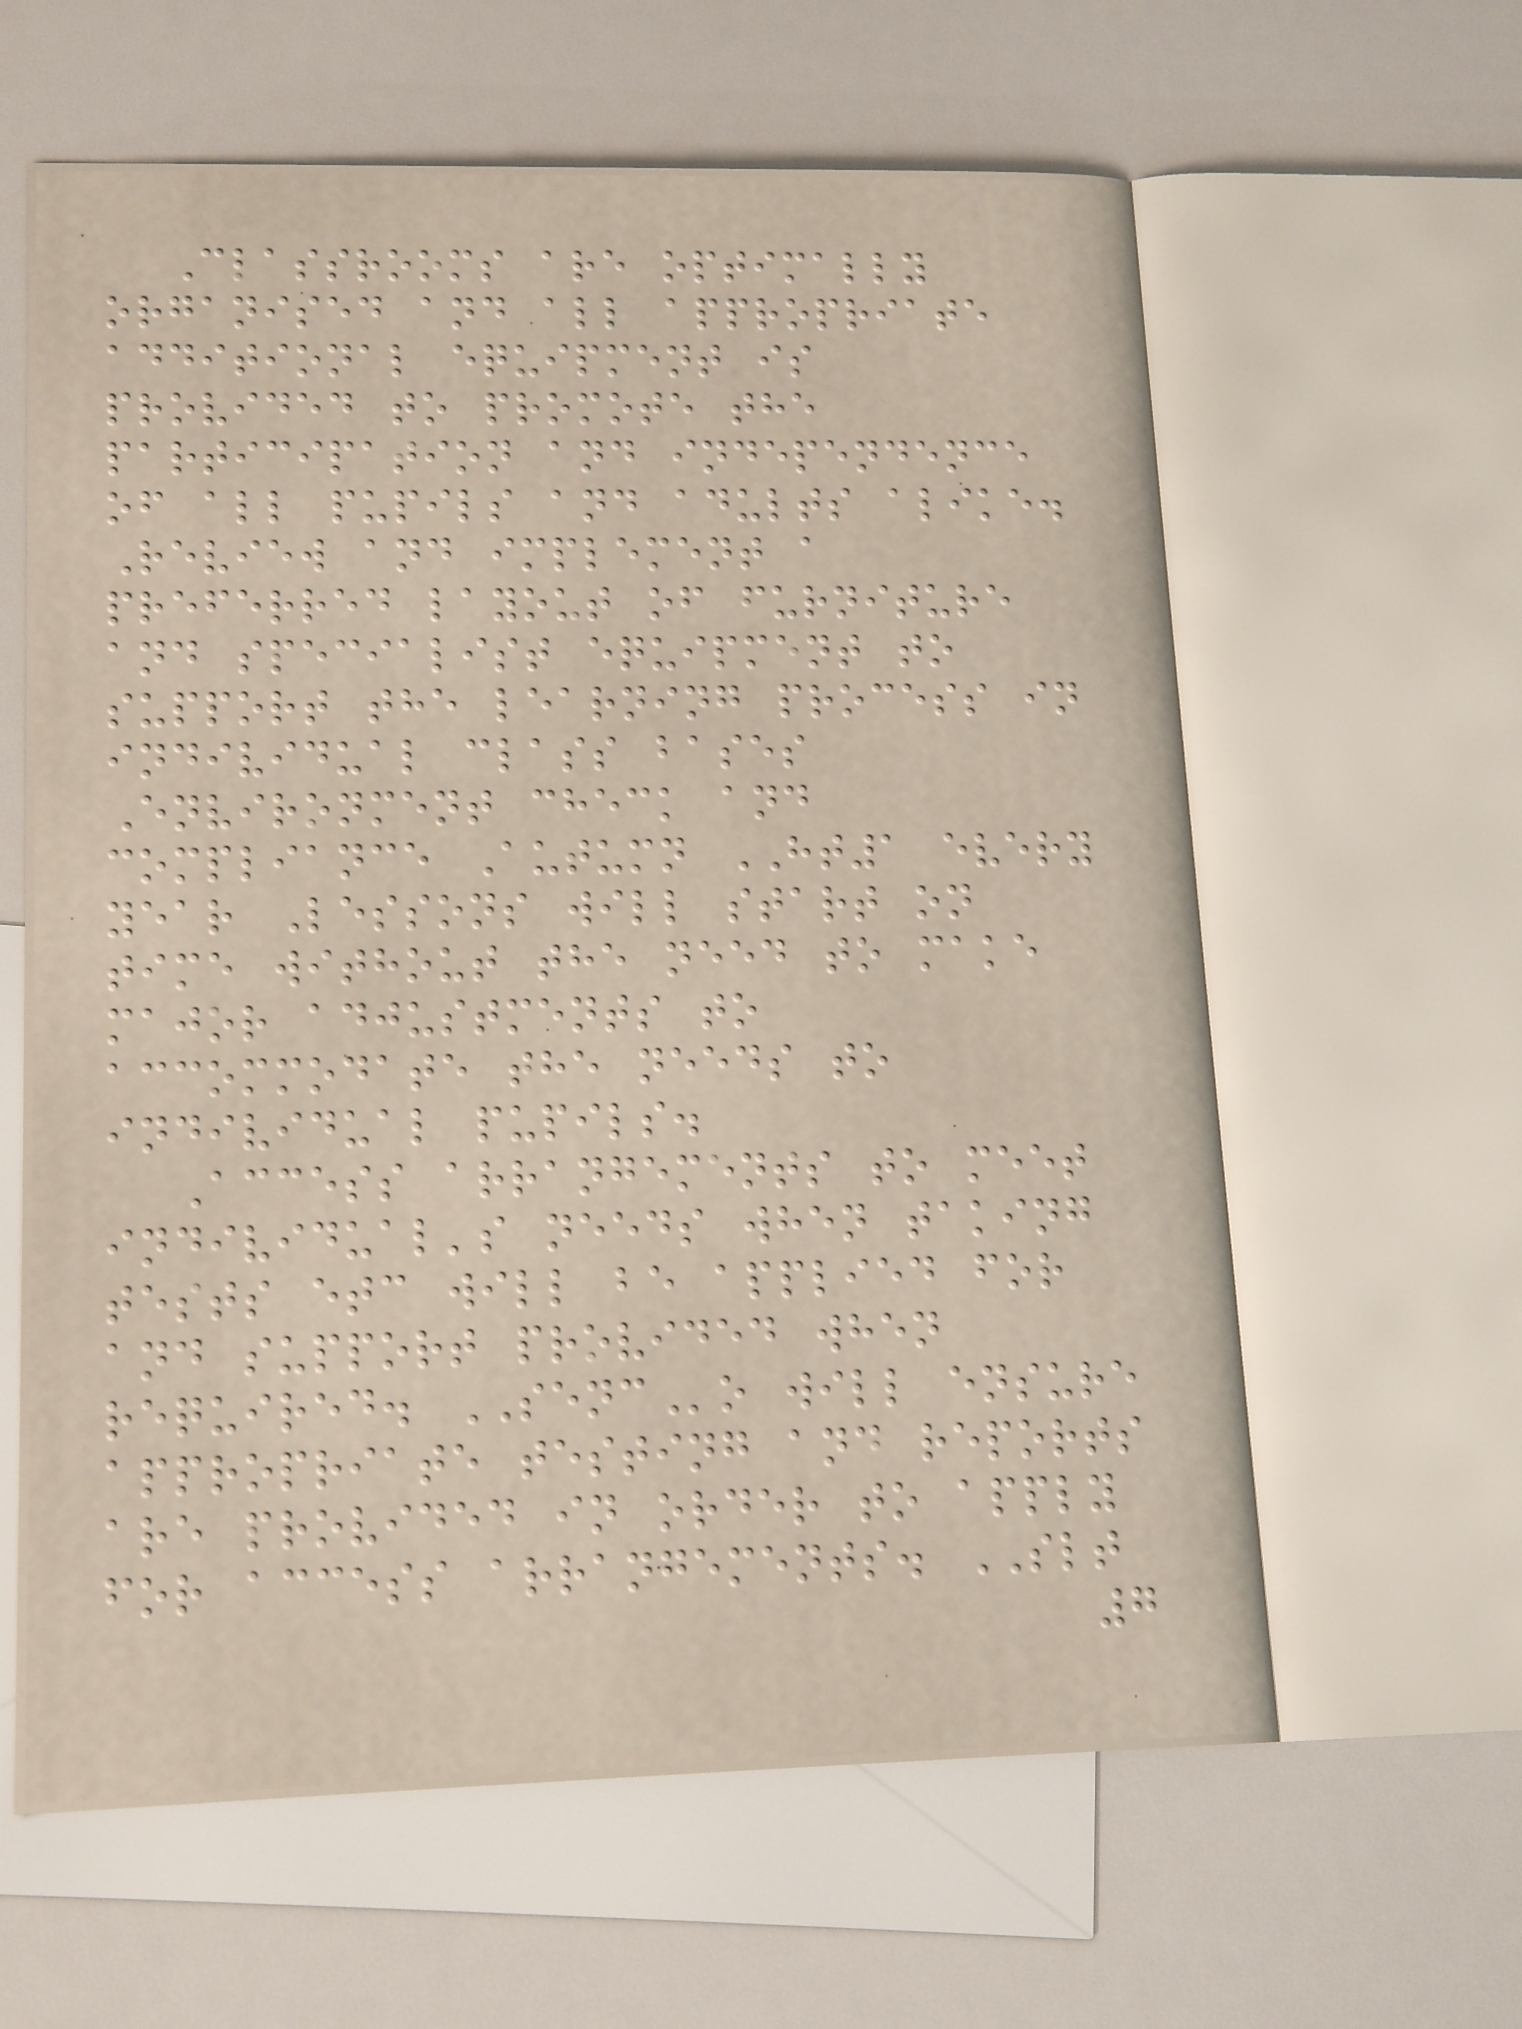Classrooms are optimally
organised and all appropriate
additional equipment is
provided to promote the
participation and independence
of all pupils and adults alike.
Review and implement a
preferred layout of furniture
and specialist equipment to
support the learning process in
individual class bases
Environment check and
compliance Autumn HT1 every
year Lessons will start on
time without the need to make
major adjustments to
accommodate the needs to
individual pupils.
Access arrangements to meet
individual's needs when taking
tests etc will be applied for
and support provided when
required. SENCo will ensure
appropriate testing and reports
are provided in order to apply
for access arrangements. SLT
7
